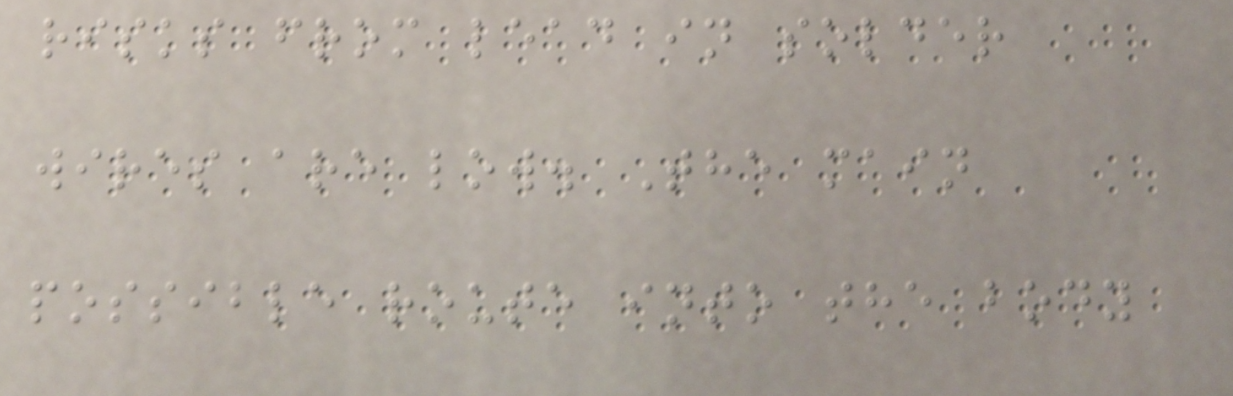risks from lead in solder
wires are low. The main
possible route into the body
